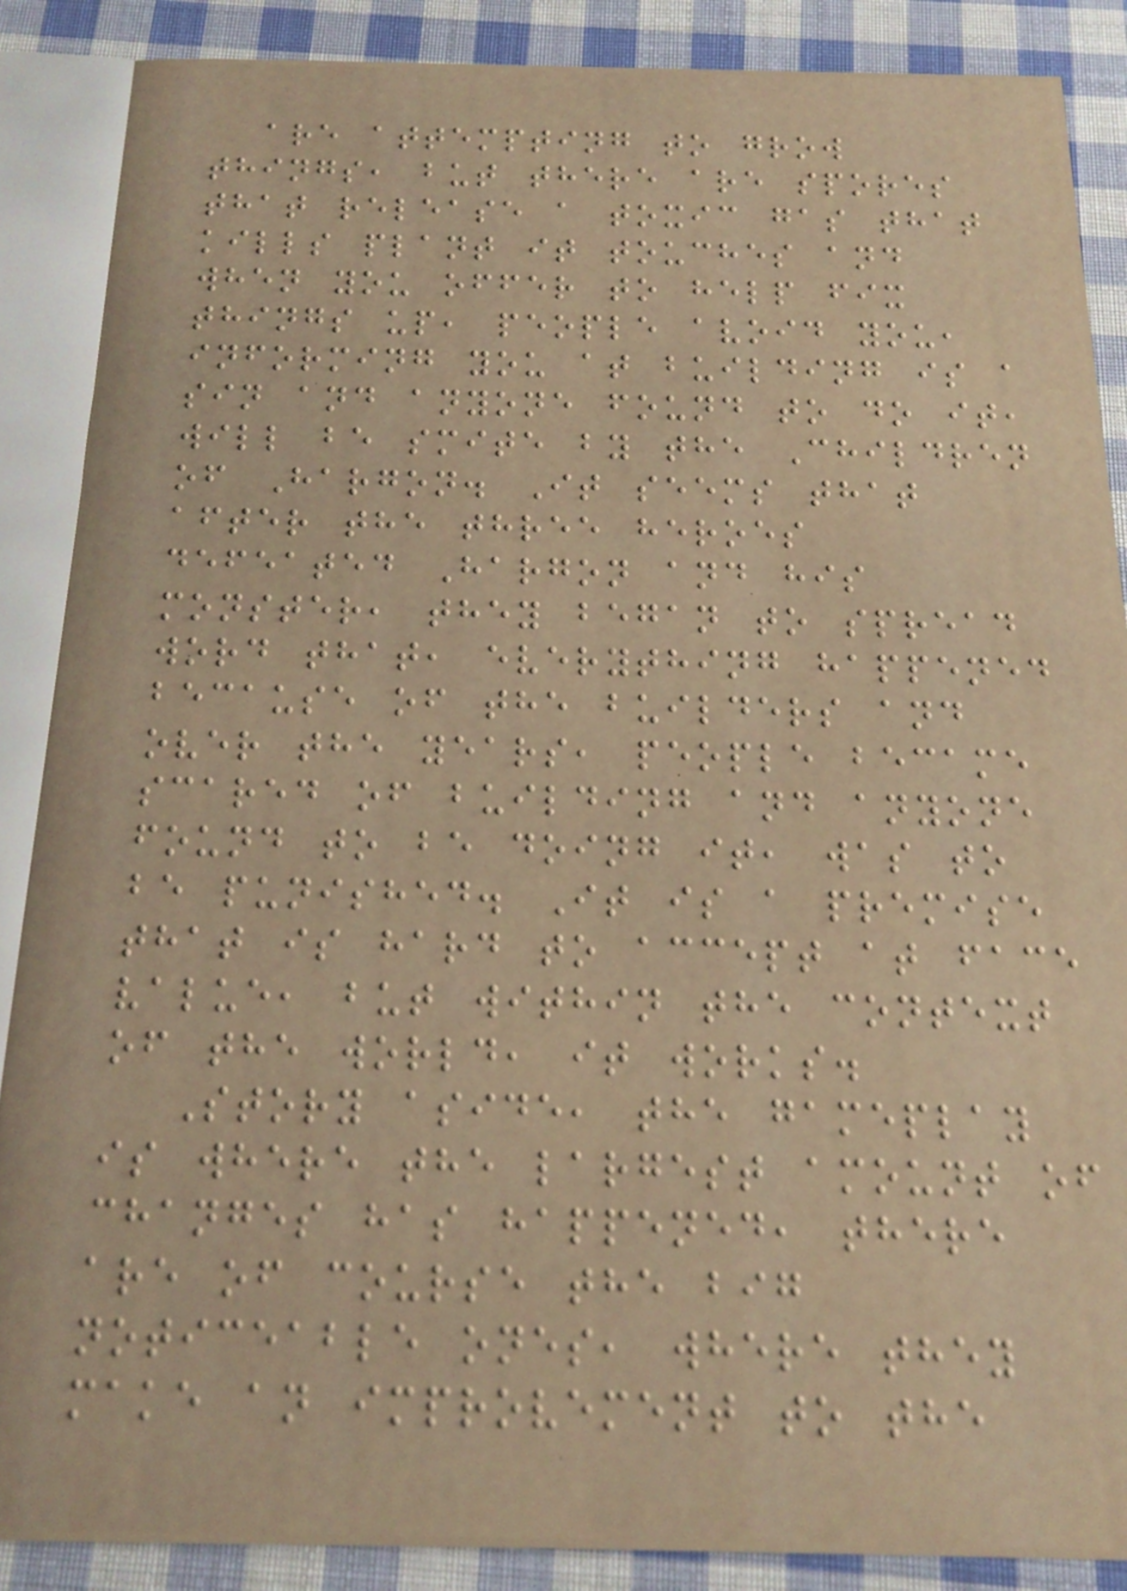are attempting to grow
things, but there are spores
that release a toxic gas that
kills plant it touches and
when you offer to help fix
things up, people avoid you,
informing you at building is a
sin and anyone found to do it,
will be smite by the Children
of Hargon. It seems that
after the three heroes
defeated Hargon and his
monster, they began to spread
word that, everything happened
because of the builders and
over the years, people became
scared of building and anyone
found to be doing it, was to
be punished. It is a premise
that is hard to accept at face
value, but within the context
of the world, it works.
Story aside, the gameplay
is where the largest amount of
changes has happened, there
are of course the big
noticeable ones, where they
make an improvement to the
